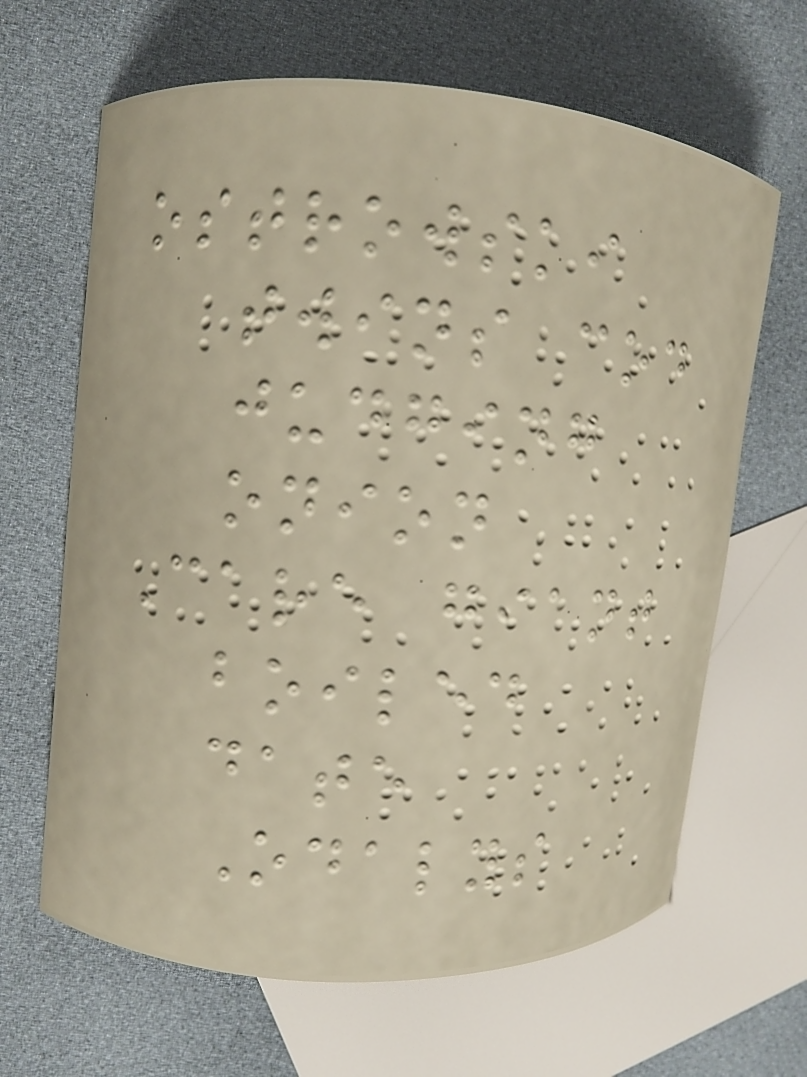ostrowski
twins cod
judging
onion
Care giant
boiled
date
Odalys
